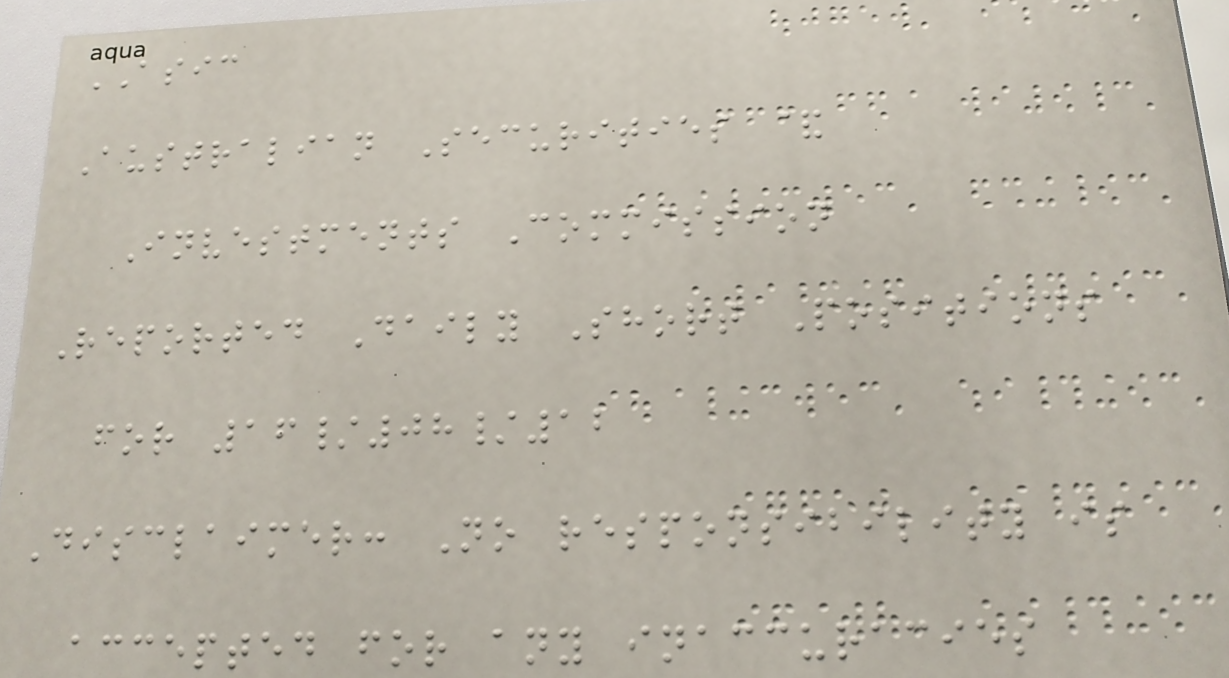ASIC
Australian Securities &
Investments Commission
Reported Daily Short Positions
for 16/08/12
Disclaimer: No responsibility is
accepted for any inaccuracies
